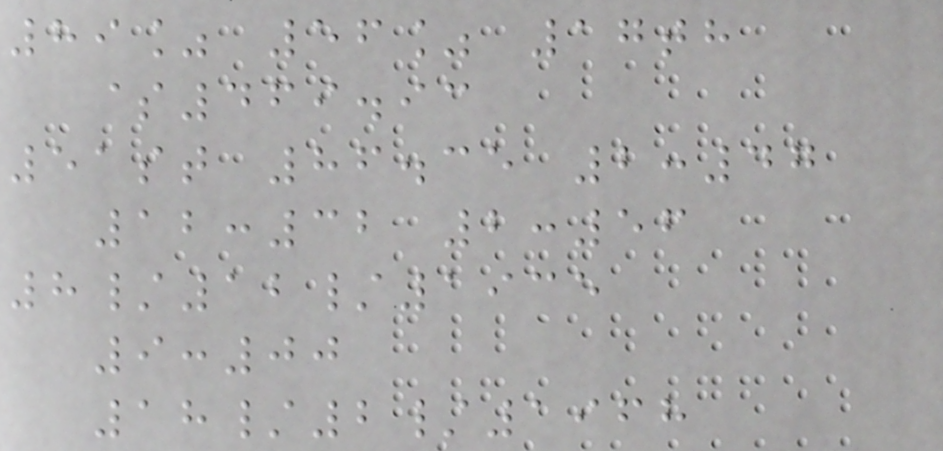89% 56% 17th
$469.93
51st 86.35 2:47
12:32 2:56
8/12/1935
9:00
18/2/1968
